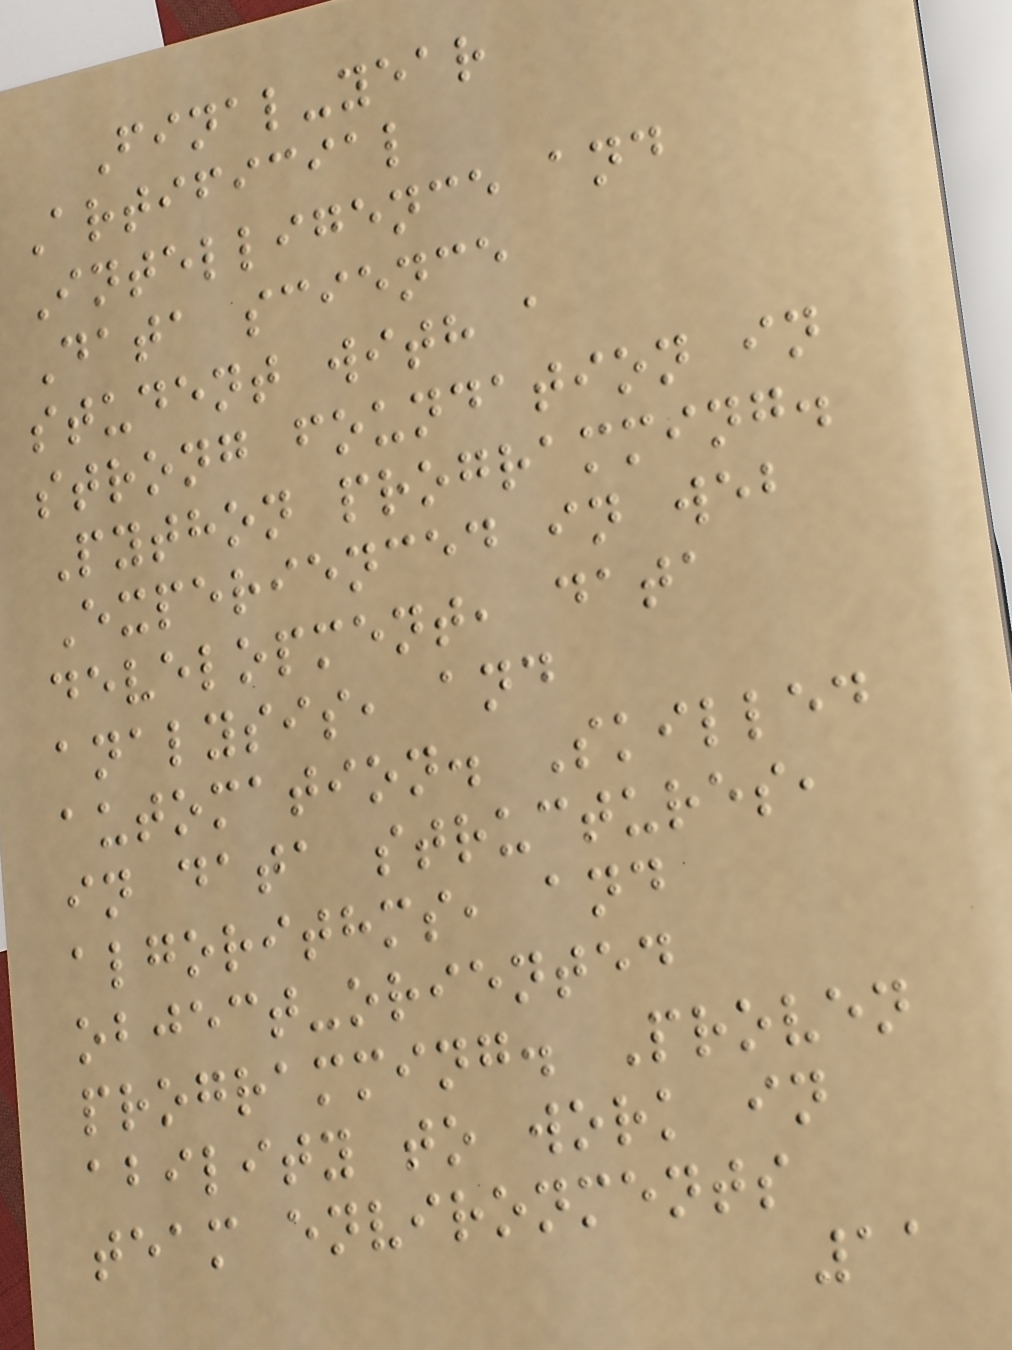Final-year
Artificial
Intelligence and
Data science
student with a
strong foundation in
Python programming.
Experienced in web
development, data
analysis, and
automation. Skilled
in data structures,
algorithms, and
object-oriented
programming. Proven
ability to work in
team environments
11
